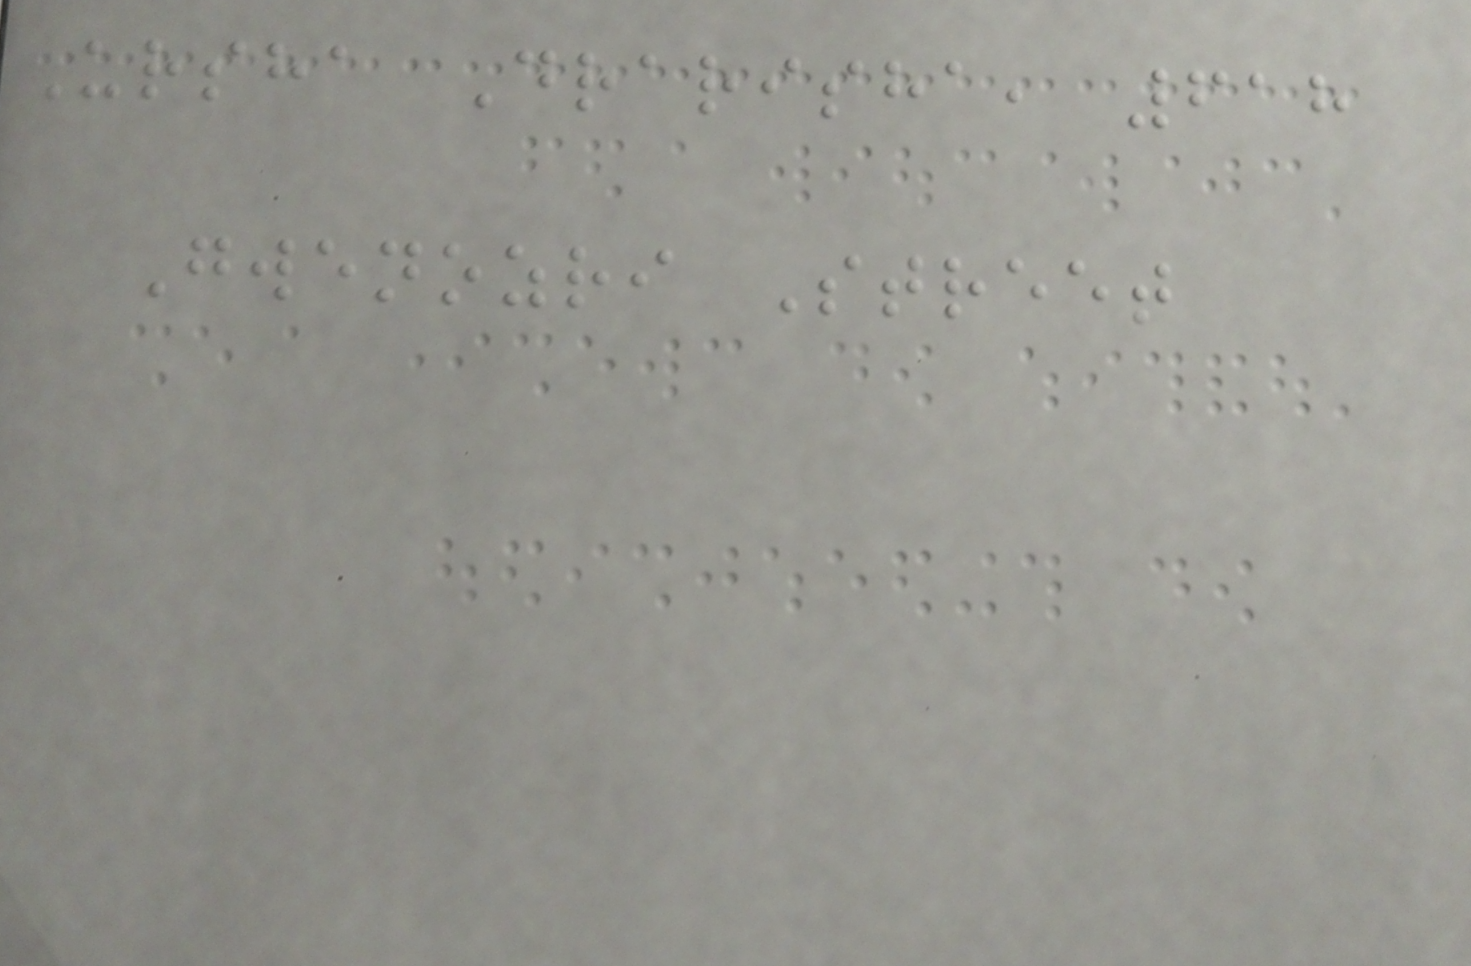Ursha Drarisha, 618
Gwenozri Street
